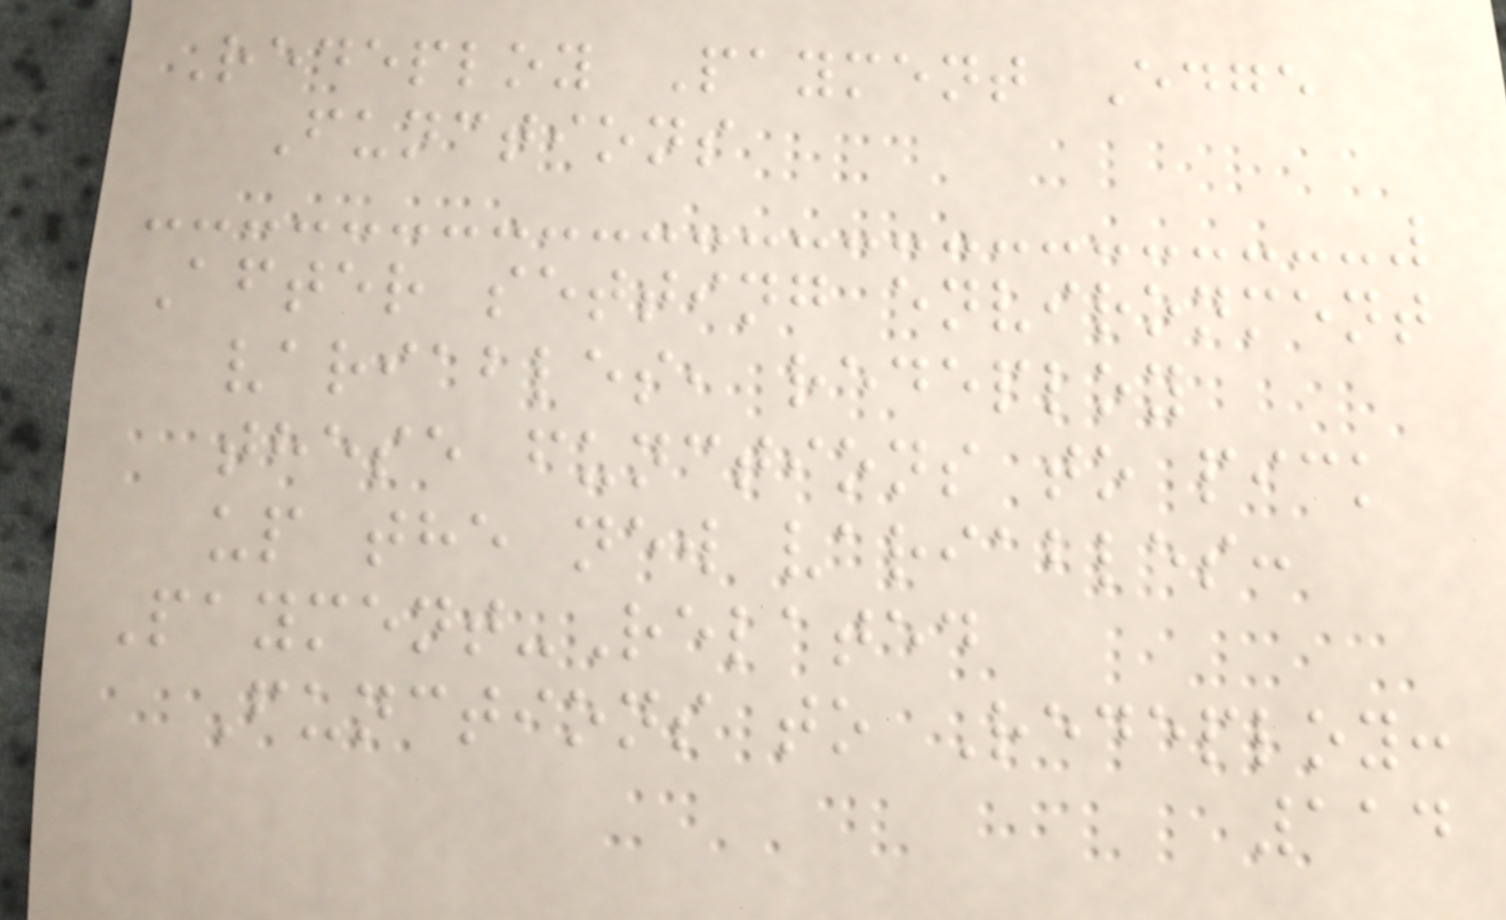Redeploy Payment Edge
Functions
After setting environment
variables, redeploy
these functions to pick
up the new variables:
Payment-Related
Functions to Redeploy:
114
